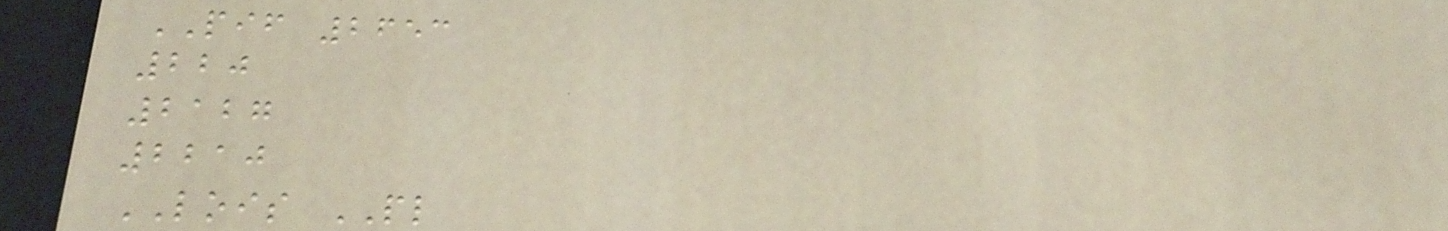PIF 2653
220
2127
2210
LOIS PL
